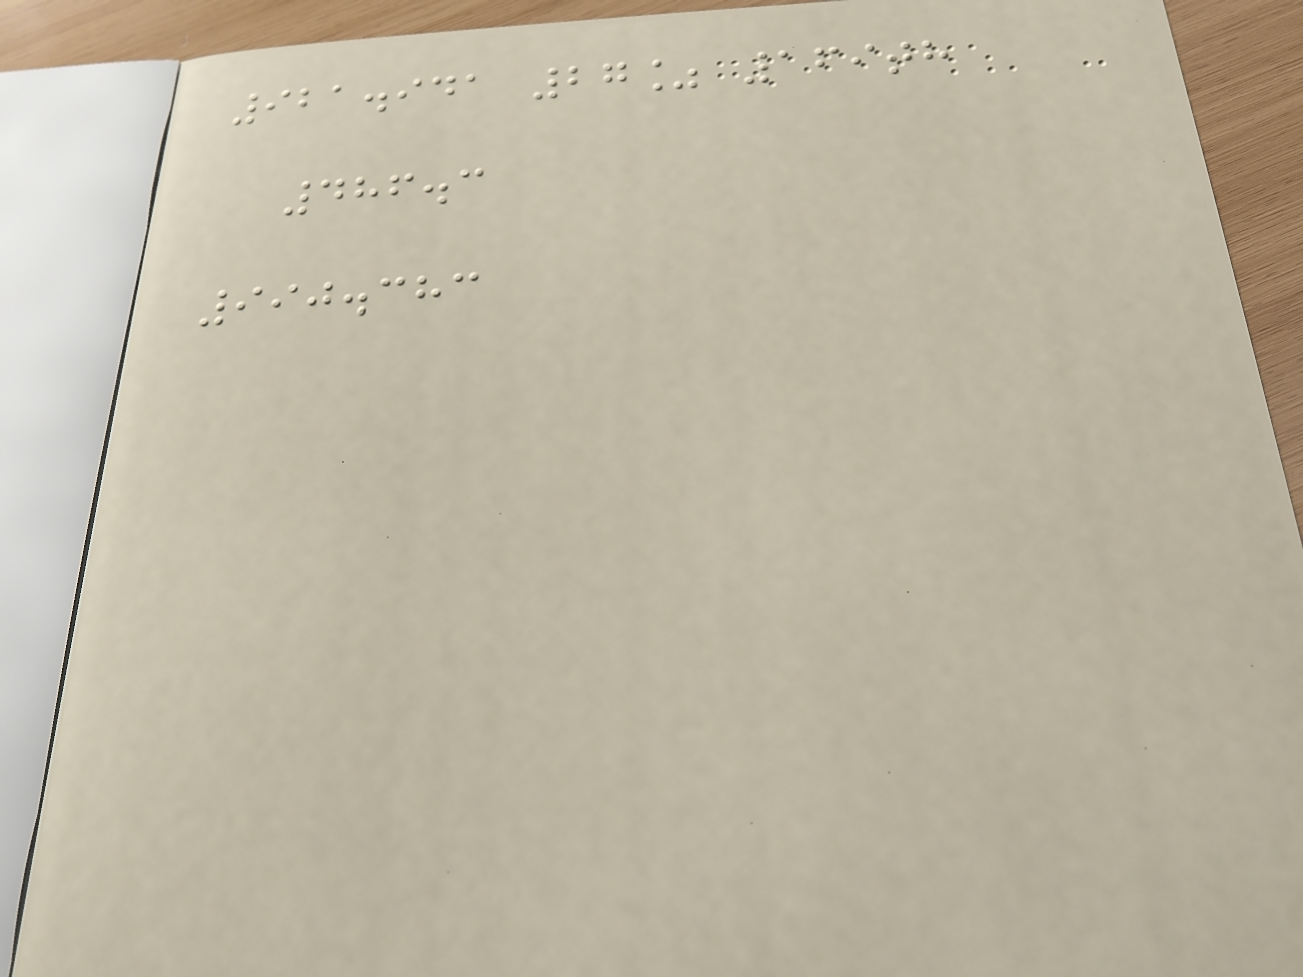921.941 27% 169th
486.3
990.383
